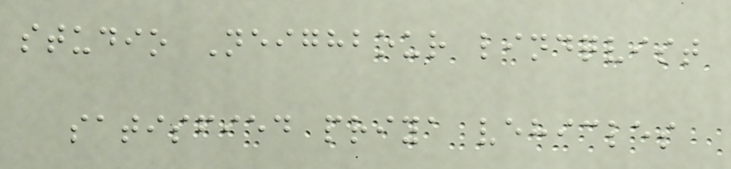studio Neighbour lindqvist
satisfied priya vehicles
